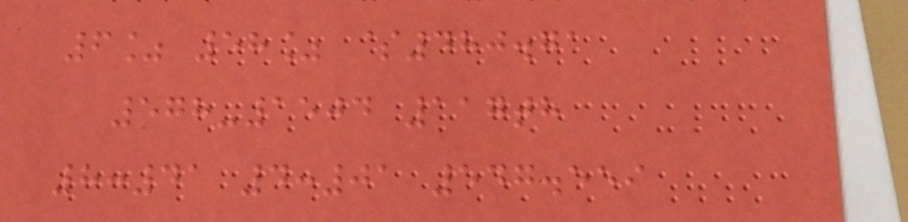6% 58% $480.71
578-1504 117th
8:41 4:01 547.559
